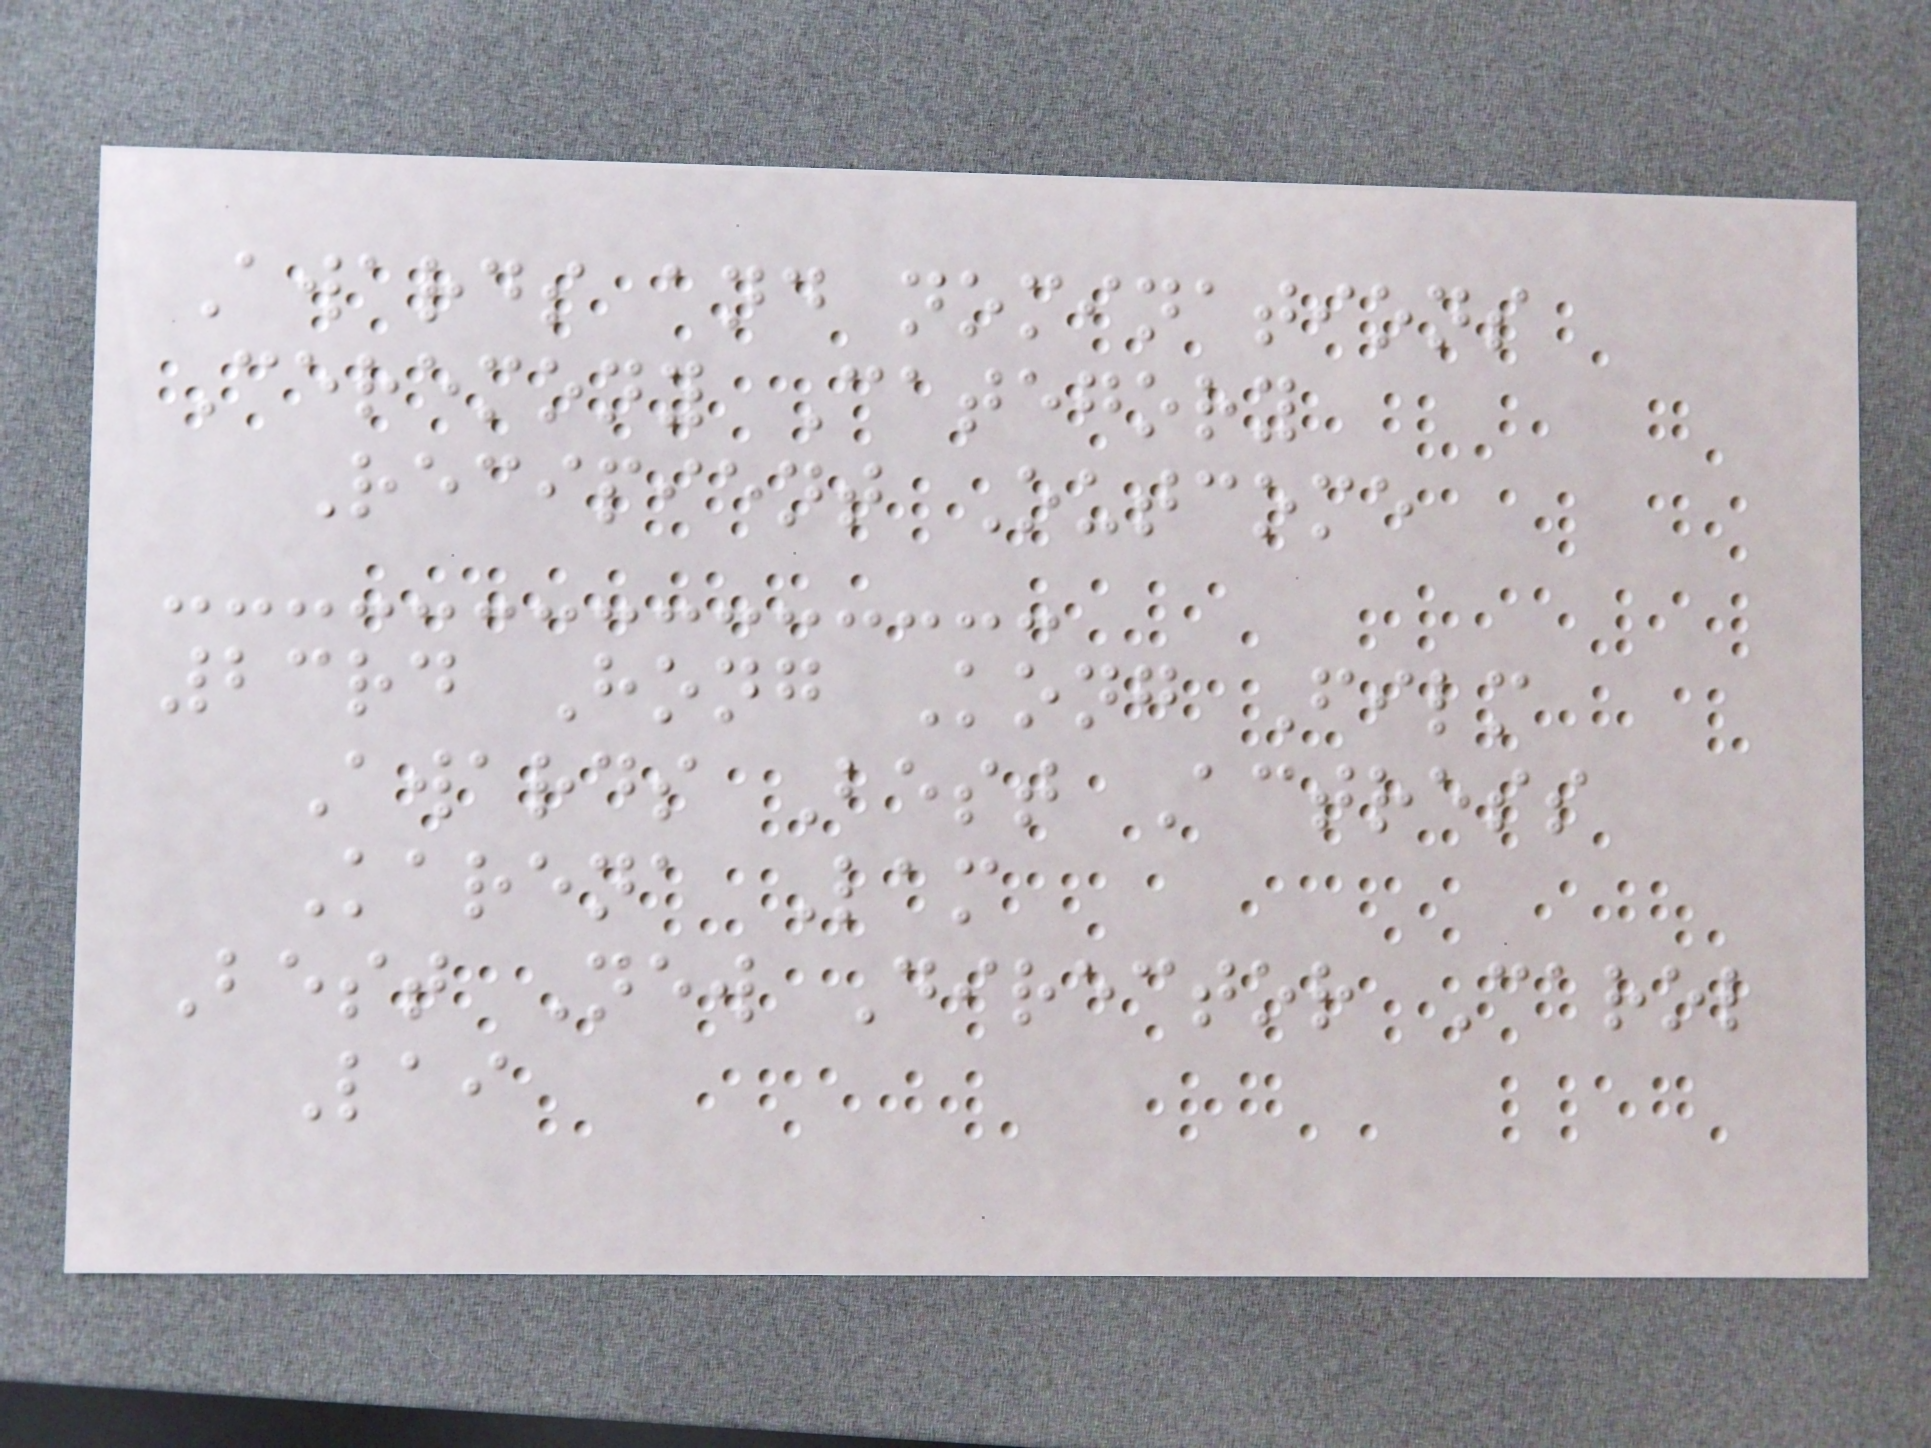Awards and nominations
Ceremony Category
Recipient Outcome
23rd Hong Kong Film
Awards Best Actress
Karena Lam
Best New Director Carol
Lai
